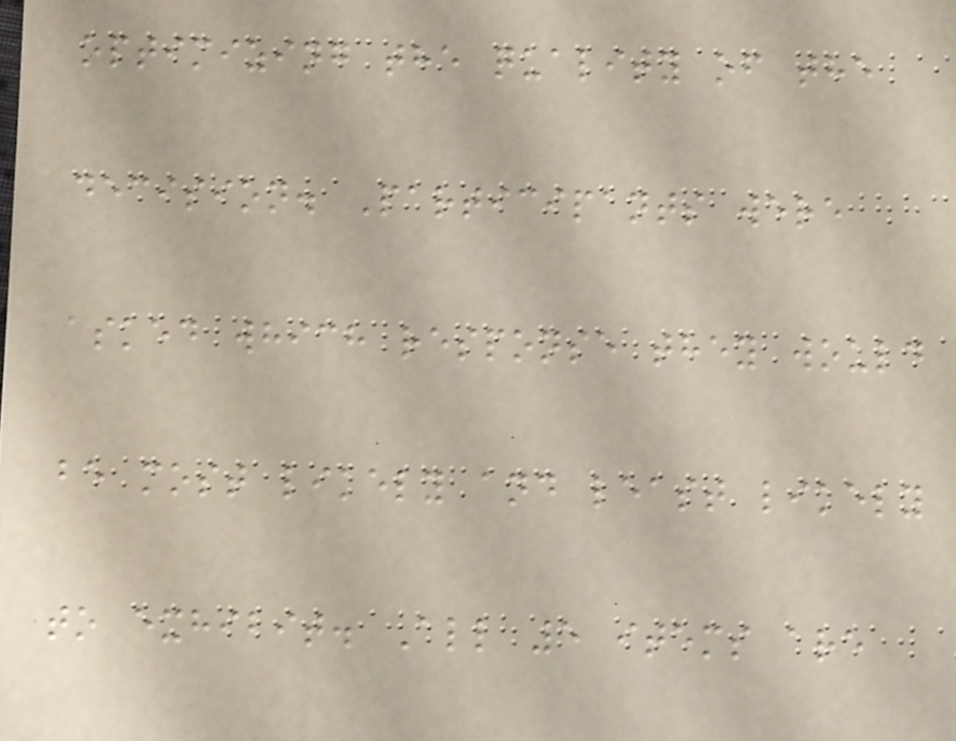optimizing the quality of the
decision. Participants were
asked which response they would
be most likely and least likely
to exhibit. All 5 items are
